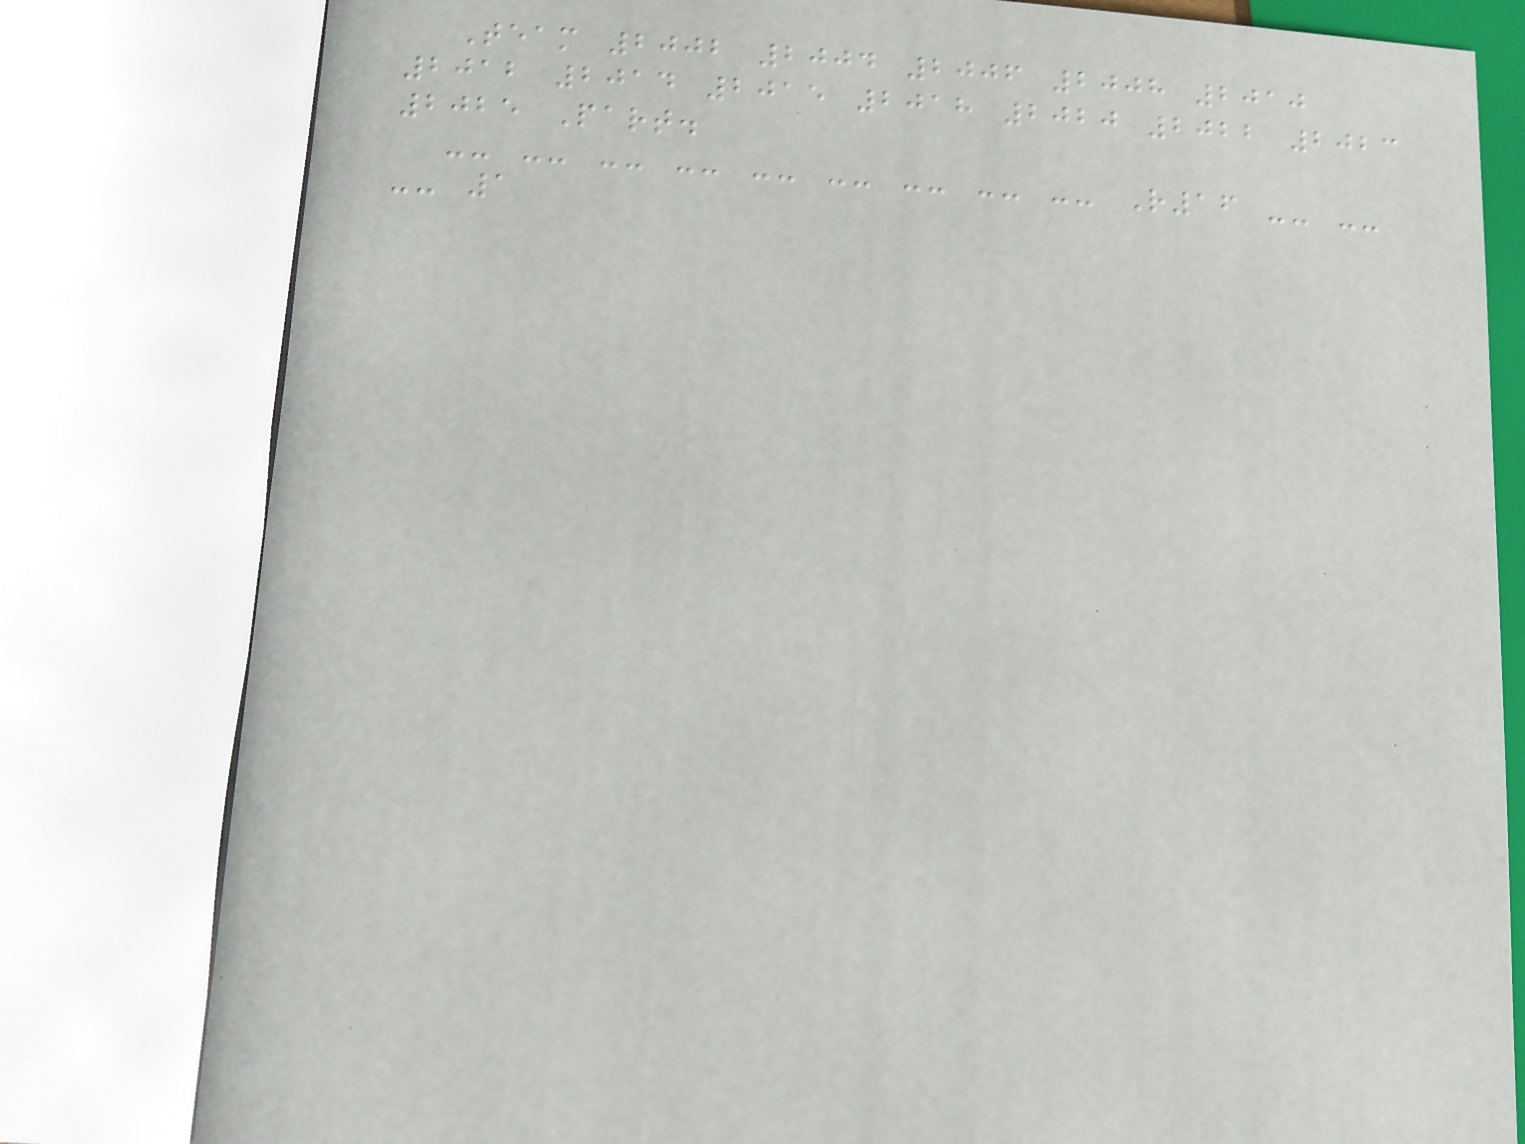Team 2002 2004 2006 2008 2010
2012 2014 2015 2018 2020 2022 2023
2025 Part.
-- -- -- -- -- -- -- -- -- R16 -- --
-- 1
